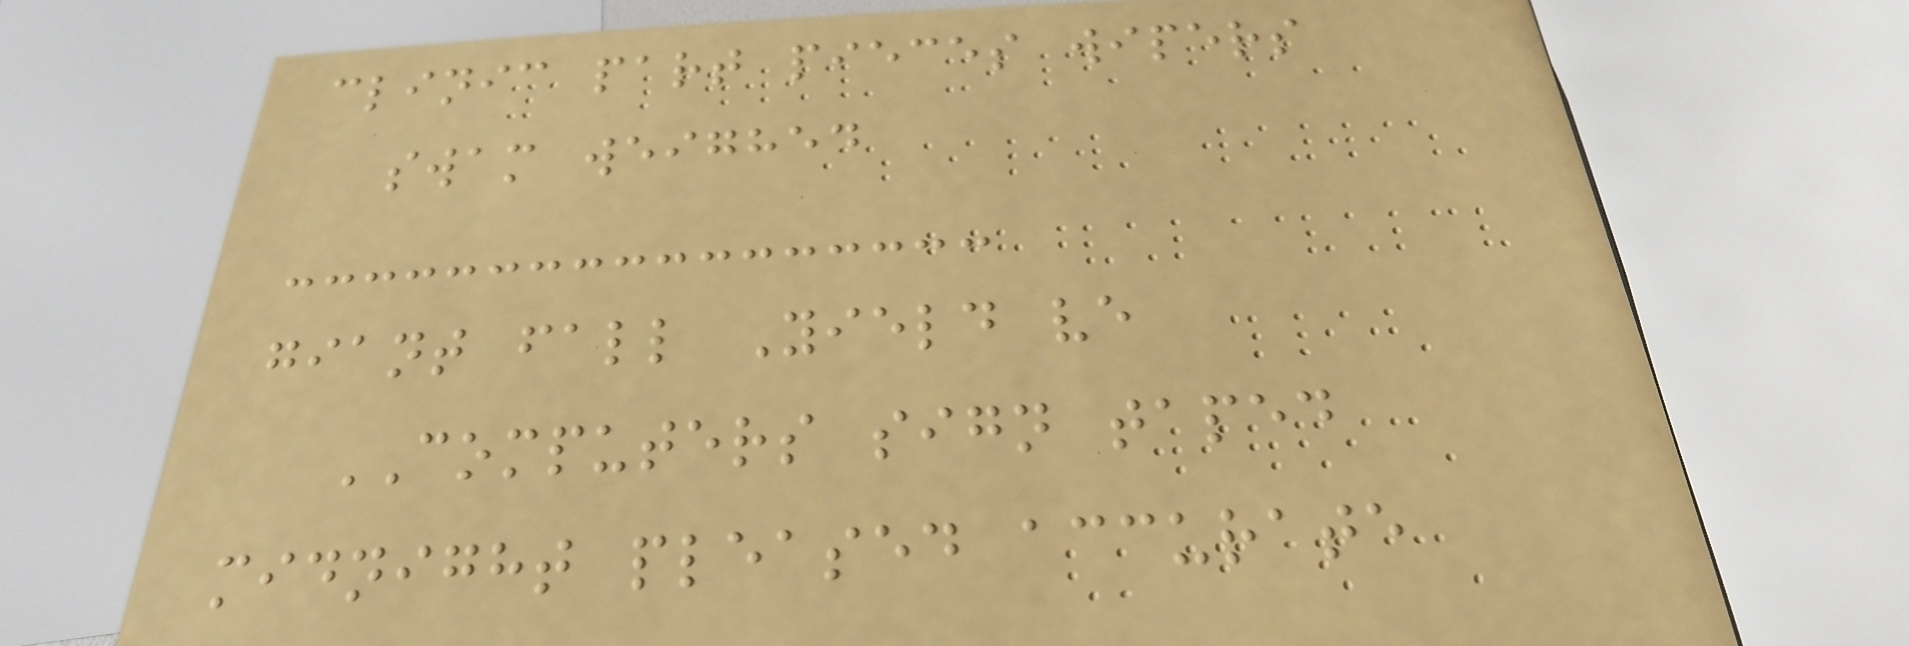clinic part pieces wipers
swam weighed
giant fall Yield ve
COMPUTERS sign taped
midnight pleased accurate
